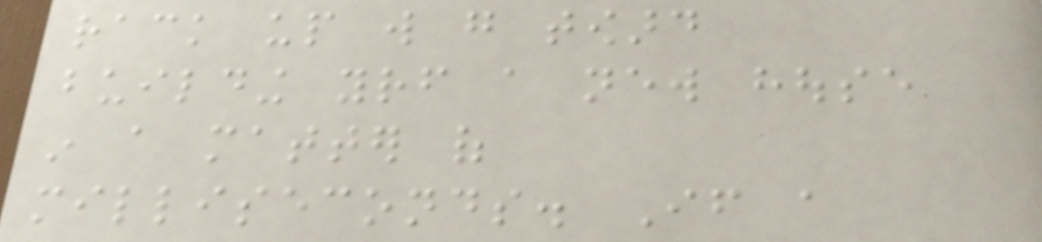rack up will go toward
building yourself a new house
in a matter of
milliseconds. If a
